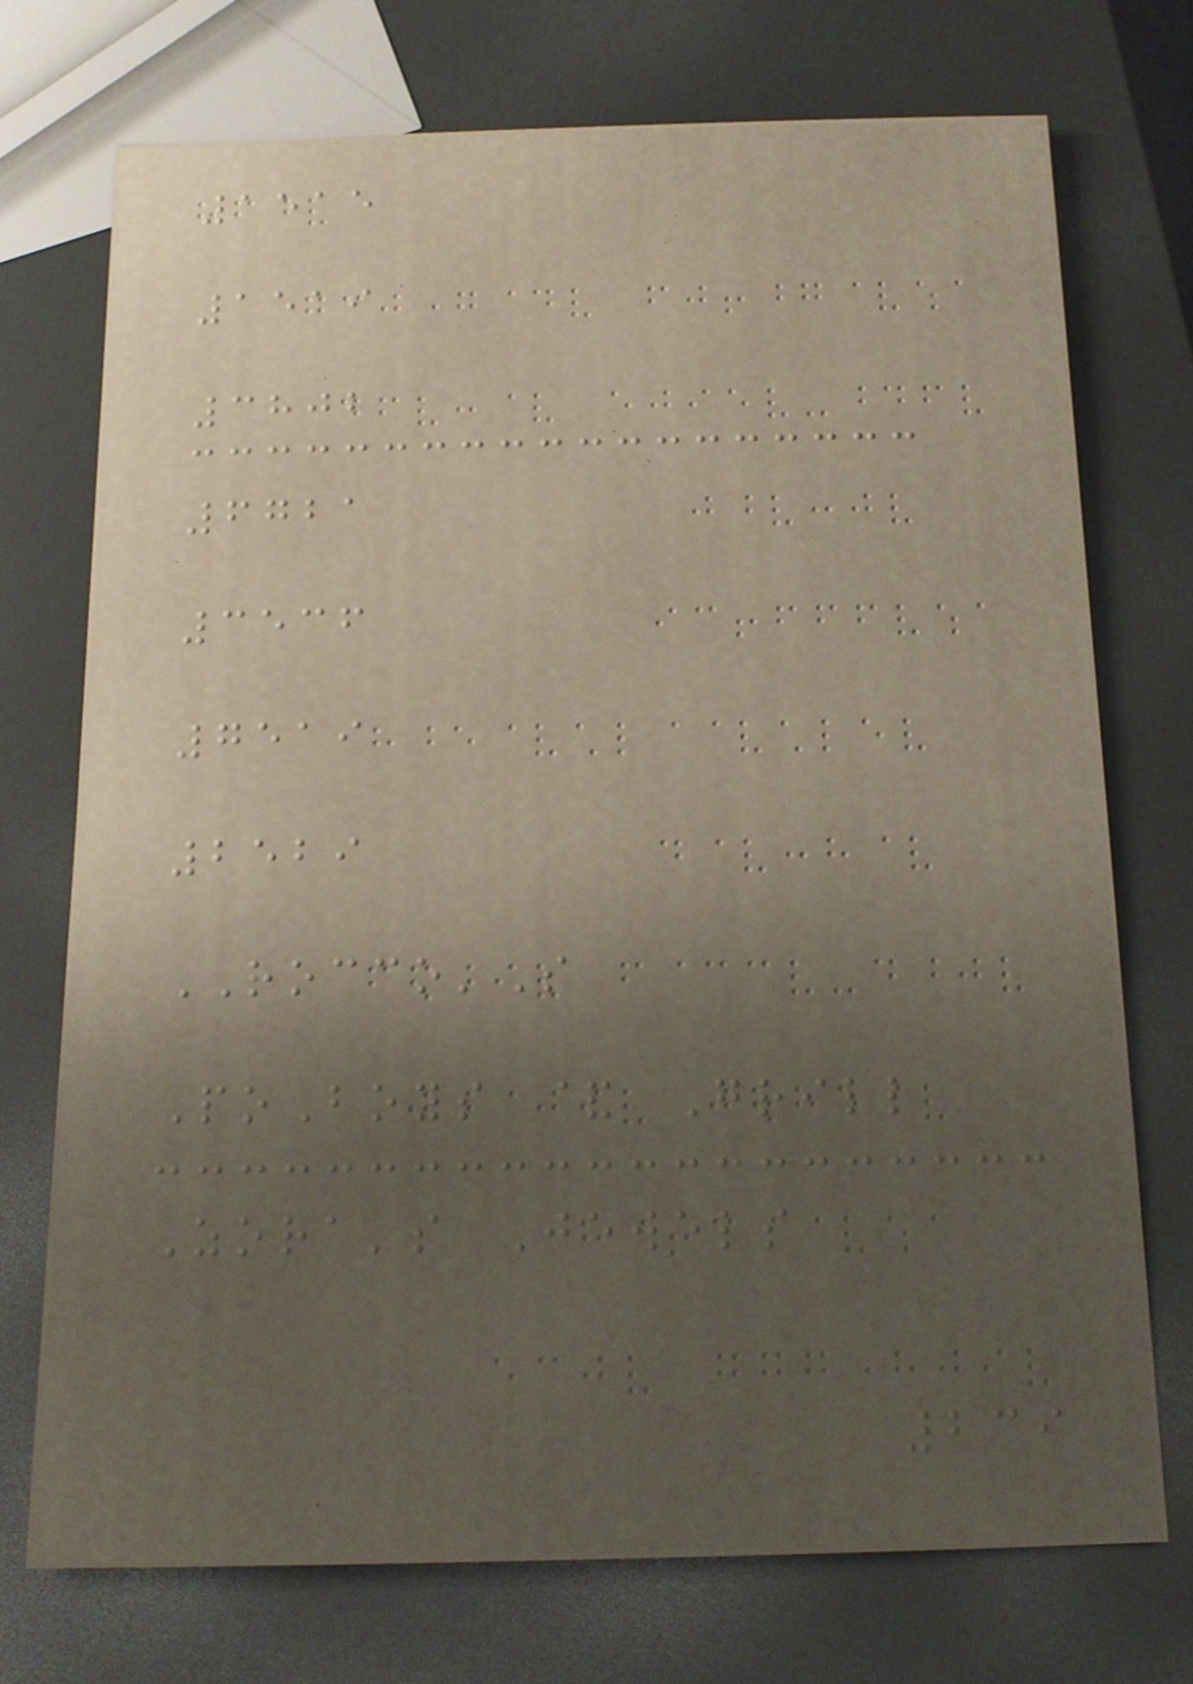1515
1519
3802
6721
3536
7519
2529
ROCCO'S
PoBoys & Grill
Zora's Jewels
239
